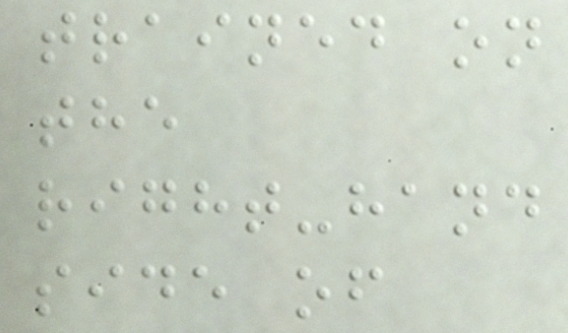trained on
the
right-hand
side of
